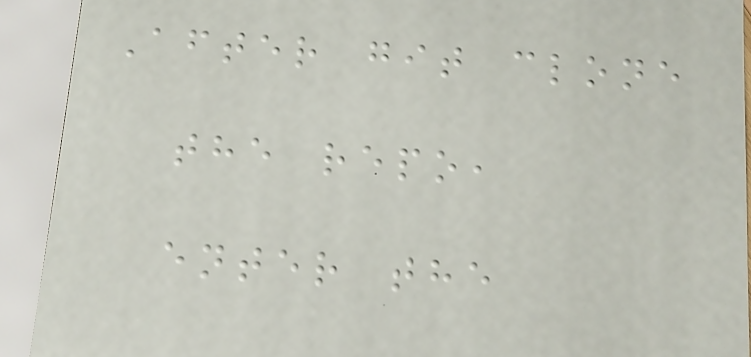After git clone
the repo,
enter the
